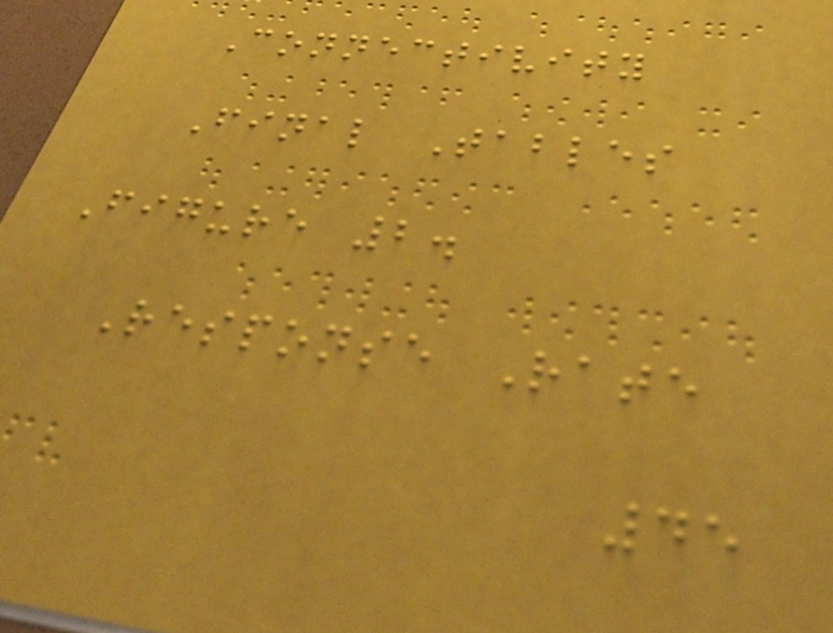Connectivity
Final Tables
Figure 2.
Response Rate
45
